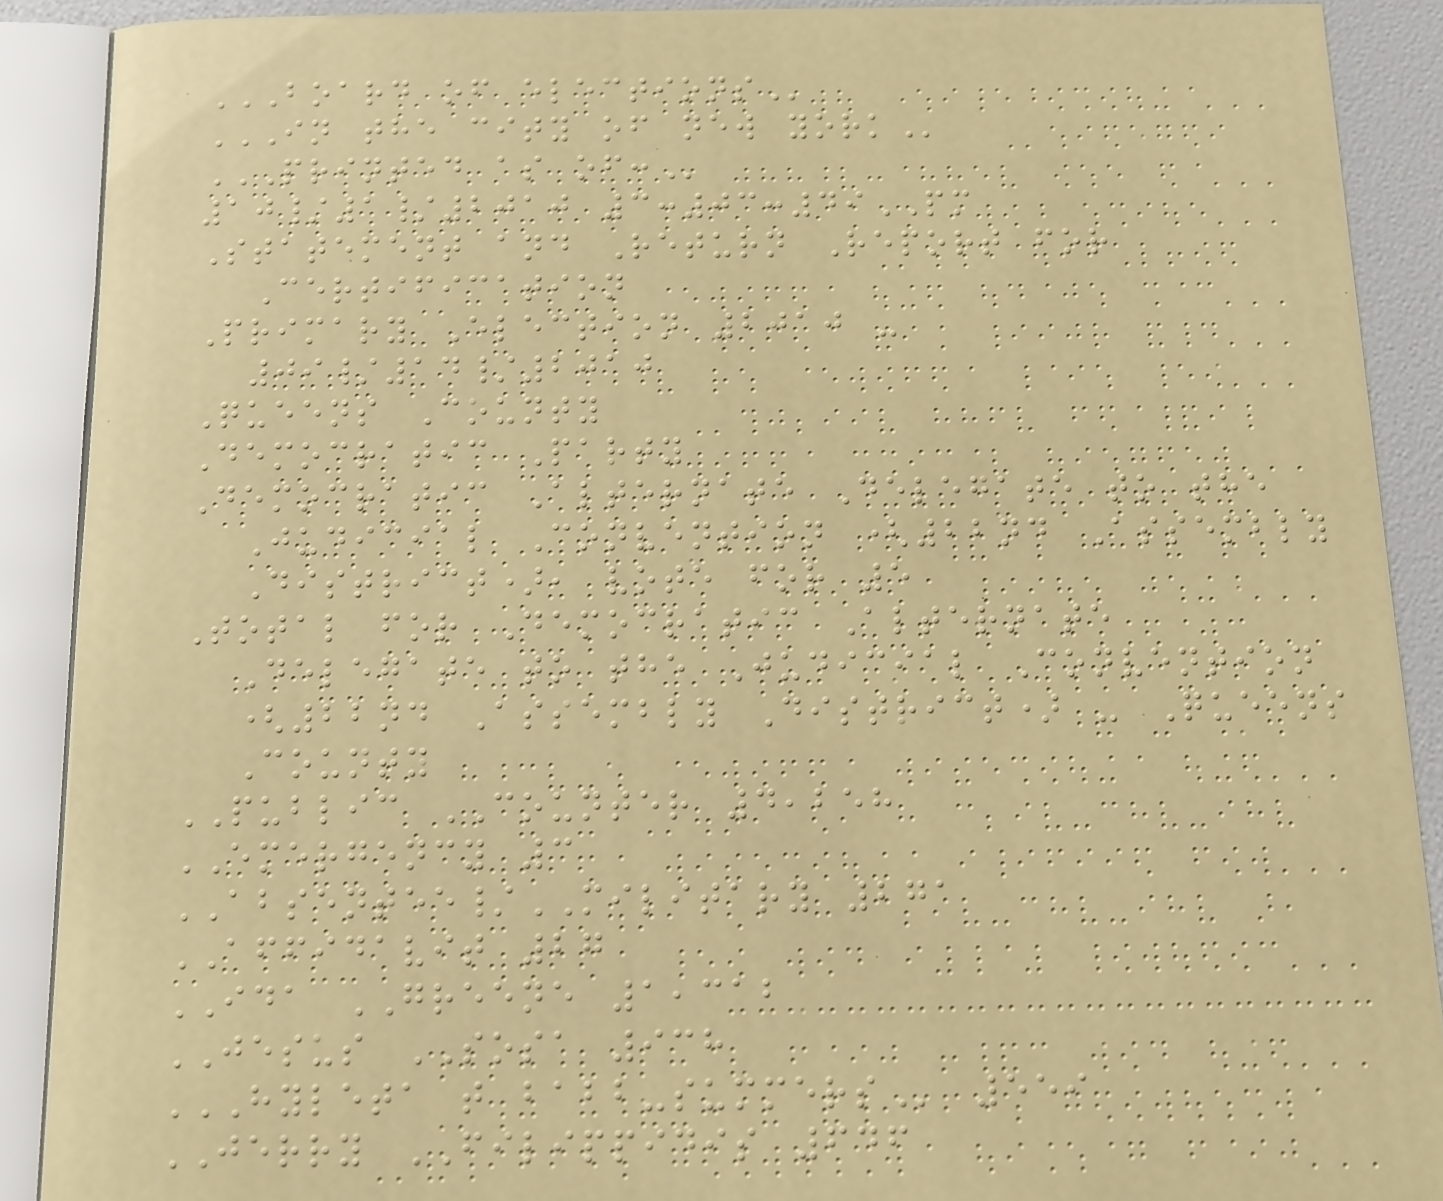BOARD OF ELECTIONS
IN THE CITY OF NEW YORK
PRINTED AS OF:
10/1/2010 3:03:49PM
Statement and Return Report for
Certification
Primary Election 2010 -
09/14/2010
Queens County
Democratic Party
Democratic Alternate Delegate to the
Judicial Convention (22nd Assembly
District), vote for 5
Total for Democratic Alternate
Delegate to the Judicial Convention
(22nd Assembly District) - Queens
County
PUBLIC COUNTER 4,258
EMERGENCY 3
ABSENTEE/MILITARY 271
AFFIDAVIT 27
IDA GREENE 1,312
JESUS SOSA 938
HYLETA T BABB-SUMMERS 559
JERRY FILIPPIDIS 646
